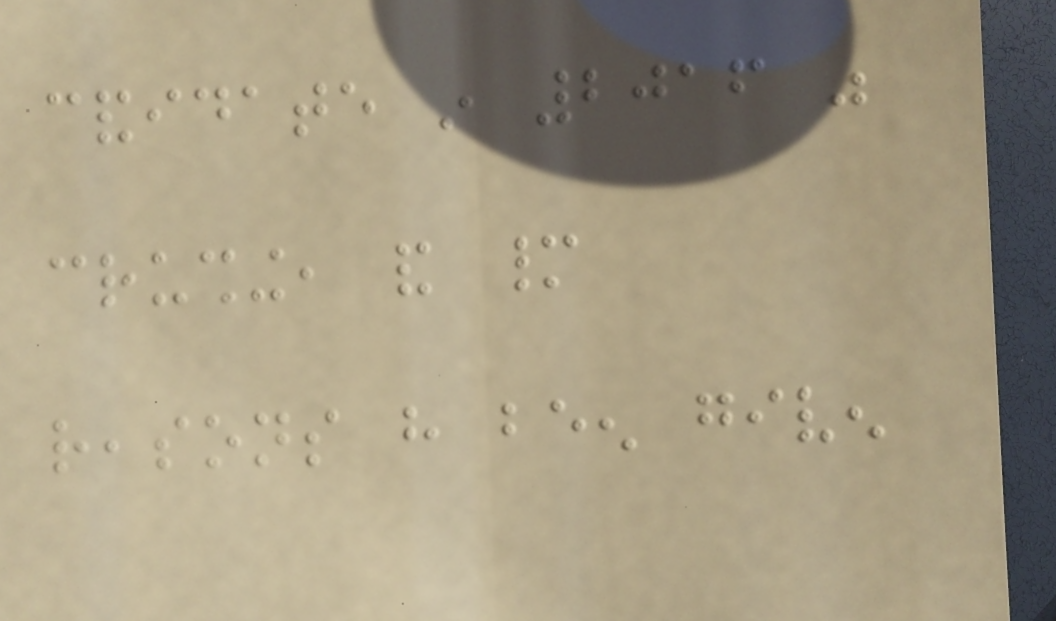candidate in 2016 was
crushing, and many
reasons have been given
